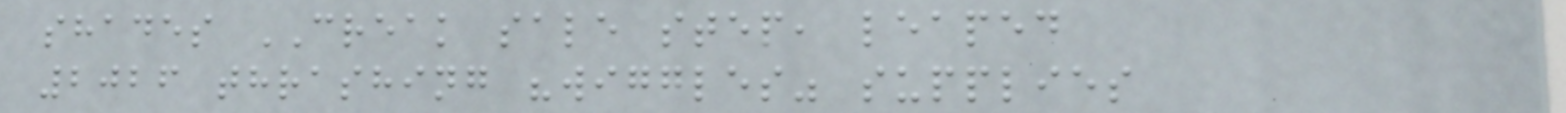shades CREAK sale step, leaped
2026 thrashing "wiggles" supplies
